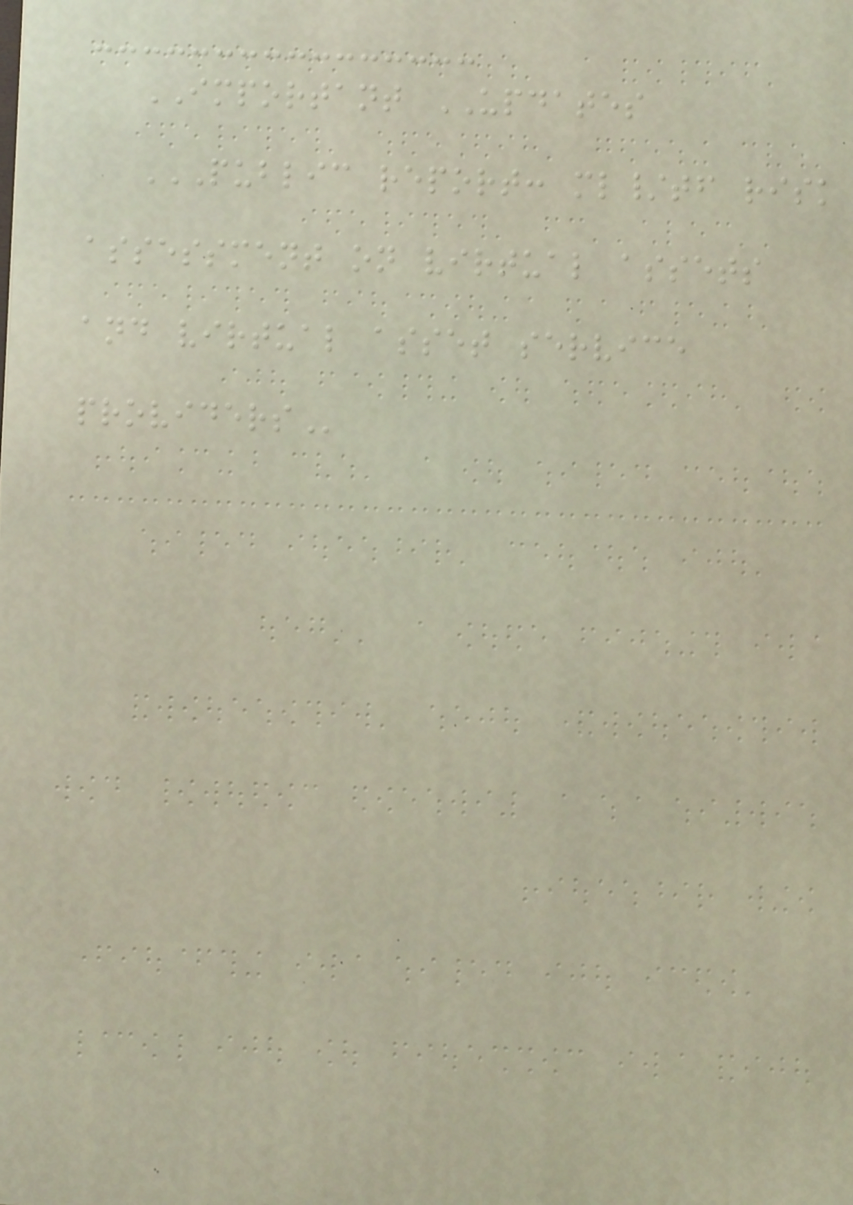IMPORTANT UPDATES
PUBLIC REPORT: ML/TF RISK
ASSESSMENT ON VIRTUAL ASSETS
AND VIRTUAL ASSET SERVICE
PROVIDERS
